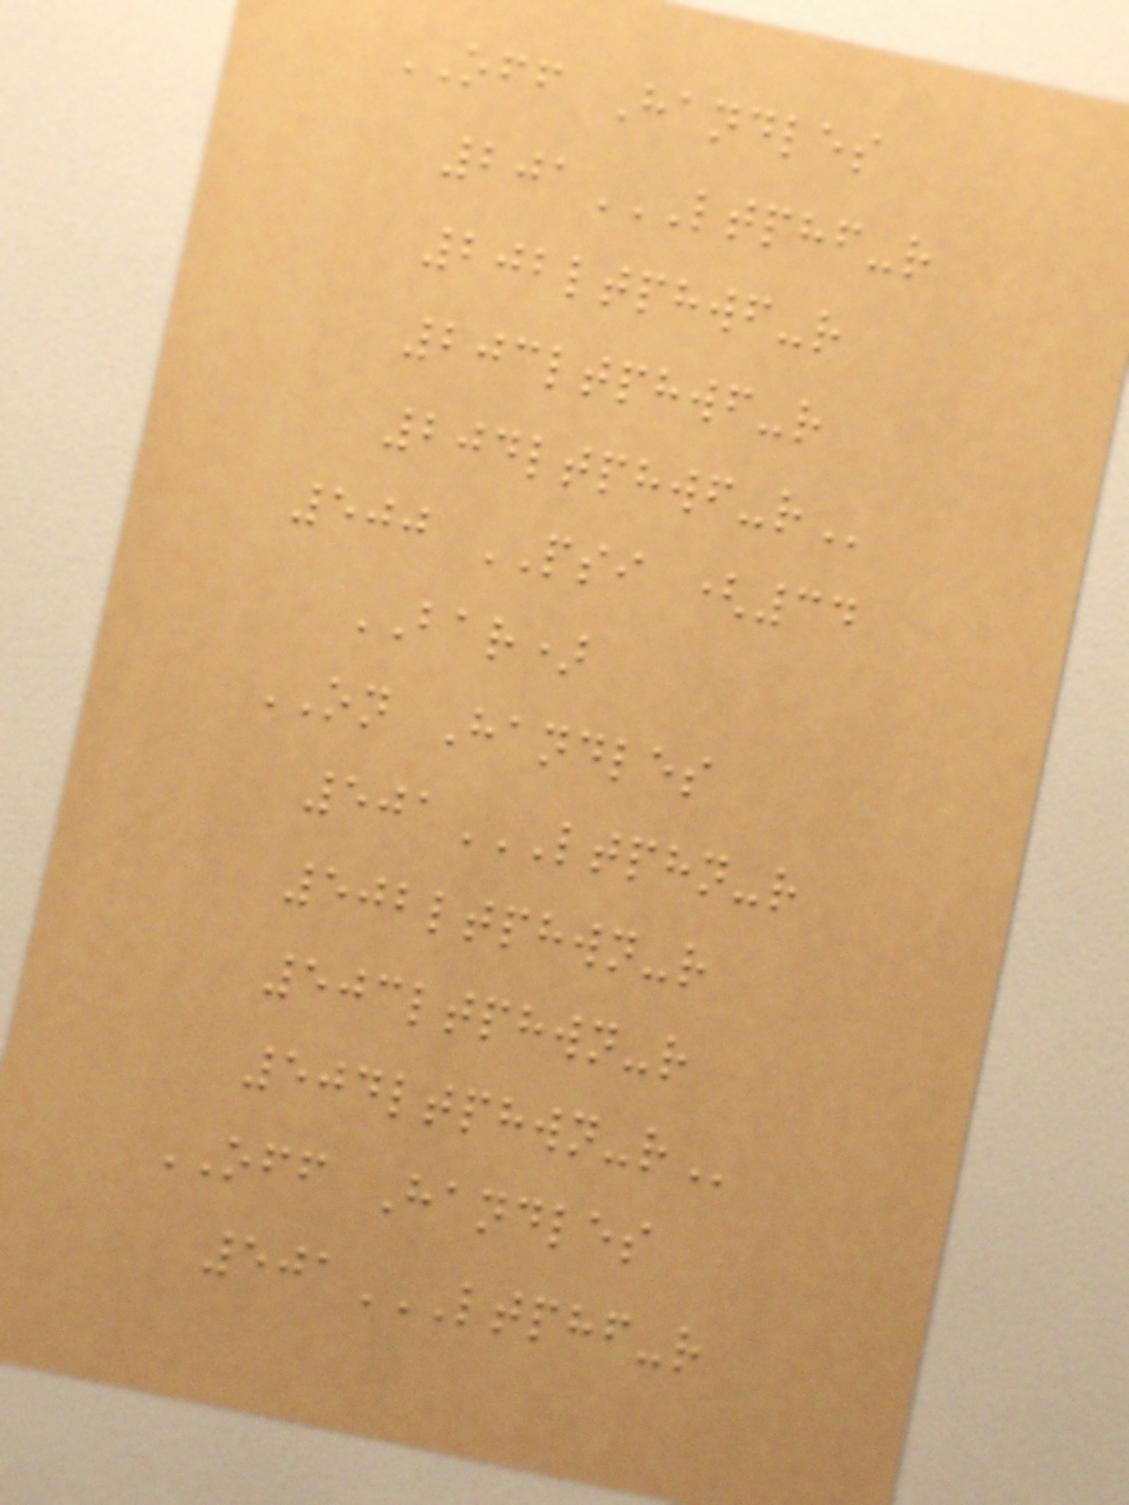OFF Handles
201LTPHF-R
202LTPHWF-R
203LTPHWF-R
204LTPHWF-R
500 PSI (34
BAR)
ON Handles
501LTPHN-R
502LTPHWN-R
503LTPHWN-R
504LTPHWN-R
OFF Handles
501LTPHF-R
